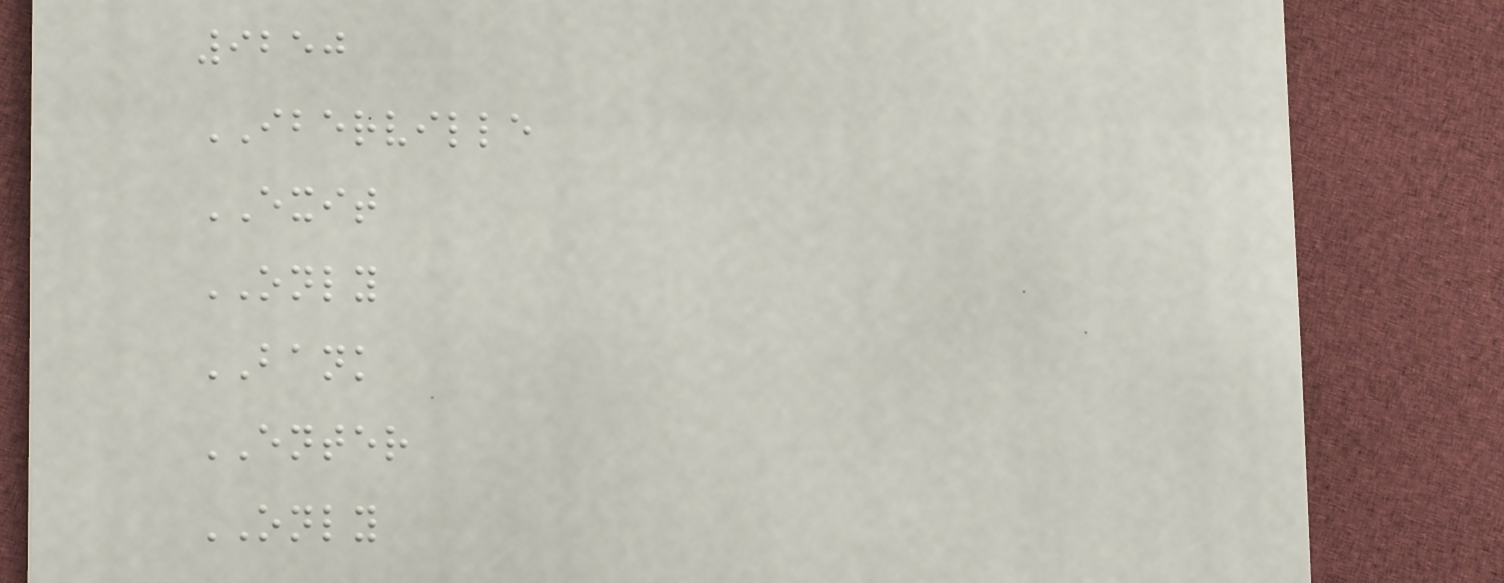9250
IBERVILLE
EXIT
ONLY
BANK
ENTER
ONLY
